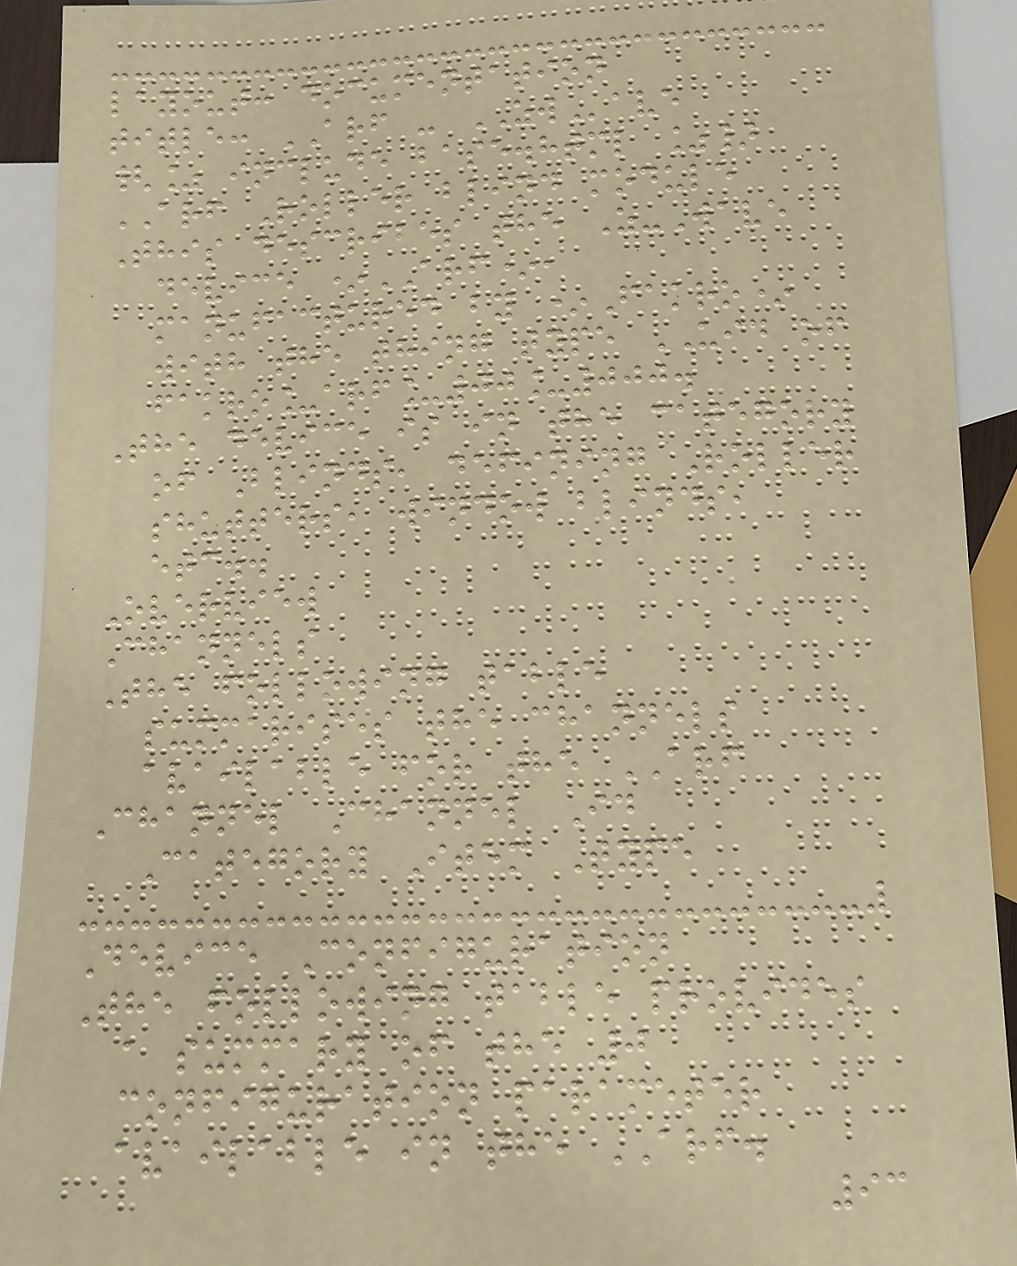layout: documentation
title: ARF - ZWave
{% include base.html %}
ARF Roller blind module
This describes the Z-Wave
device *ARF*,
manufactured by *Fakro*
with the thing type UID of
fakro_arf_00_000.
The device is in the category
of Blinds, defining Roller
shutters, window blinds,
etc..
Overview
Channels
The following table
summarises the channels
available for the ARF
Channel Channel Id
Category Item Type
Device Configuration
The following table provides
a summary of the 0
configuration parameter
available in the ARF.
93
